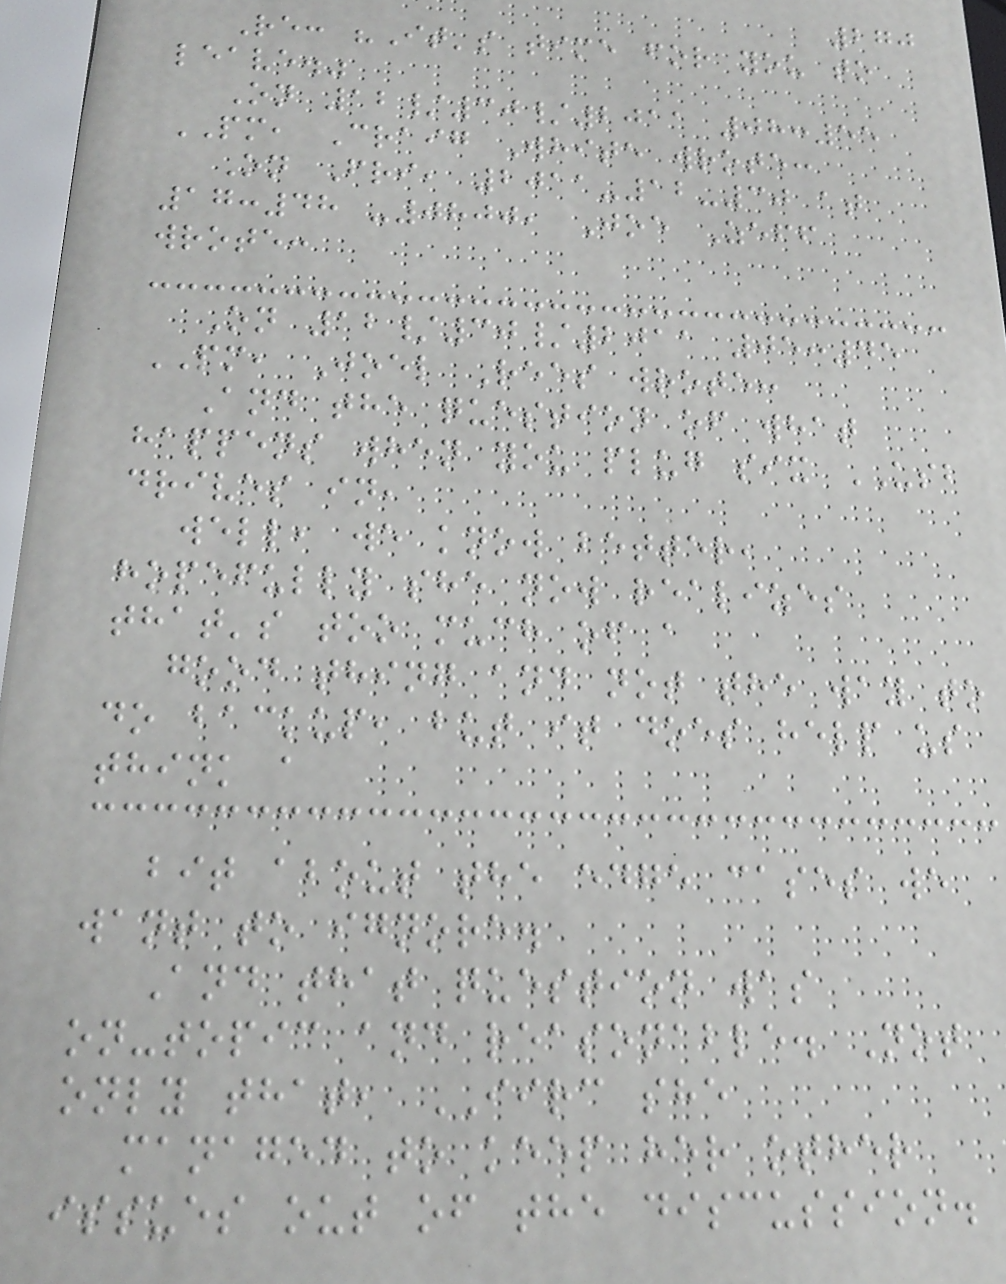270
Re: "It's time for you to
leave."
On 12/30/2011 08:55
PM, Craig White wrote:
On Fri, 2011-12-30 at
17:48 -0800, Joe Zeff
wrote:
On 12/30/2011 05:45
PM, Joel Rees wrote:
And the question of what
happens when you plug six USB
drives in,
well, we know better,
hopefully she now realizes
that's too much of a
good thing and not the way to
do backup, but it does help us
think a
bit about the edge cases we
want to ignore.
And that question was
on-topic and reasonable. Not
only that, IIRC she
managed to keep her other
issues out of the discussion.
